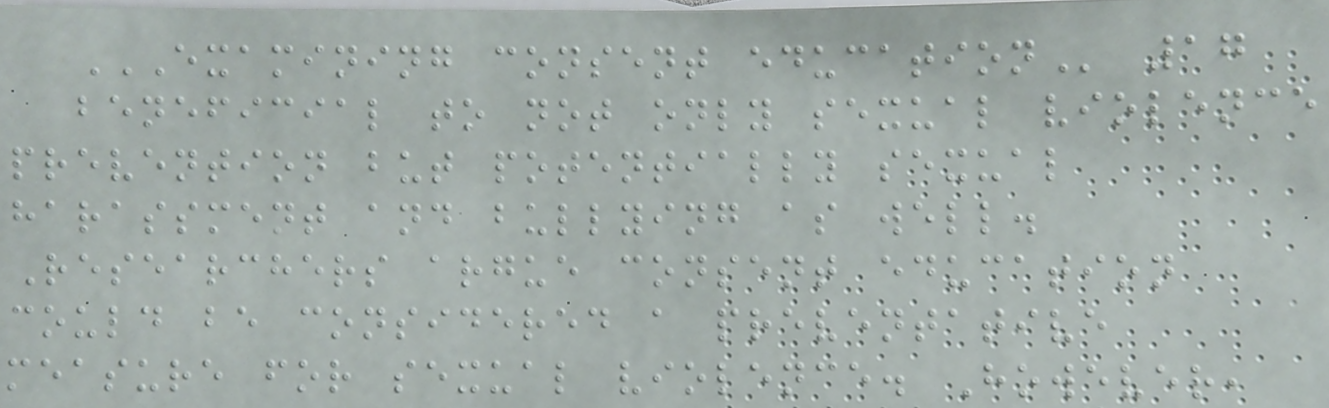EXAMINING CONSENT EDUCATION 17
beneficial to not only sexual violence
prevention but potentially sexual
harassment and bullying as well.
Researchers argue consent education
could be considered a preventative
measure for sexual violence. However,
